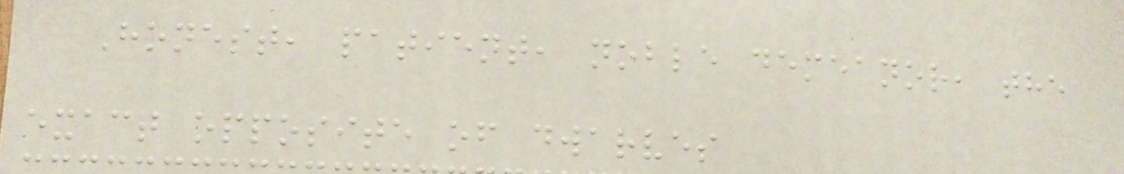Honest, patient, noble demeanor, the
exact opposite of dwarves
